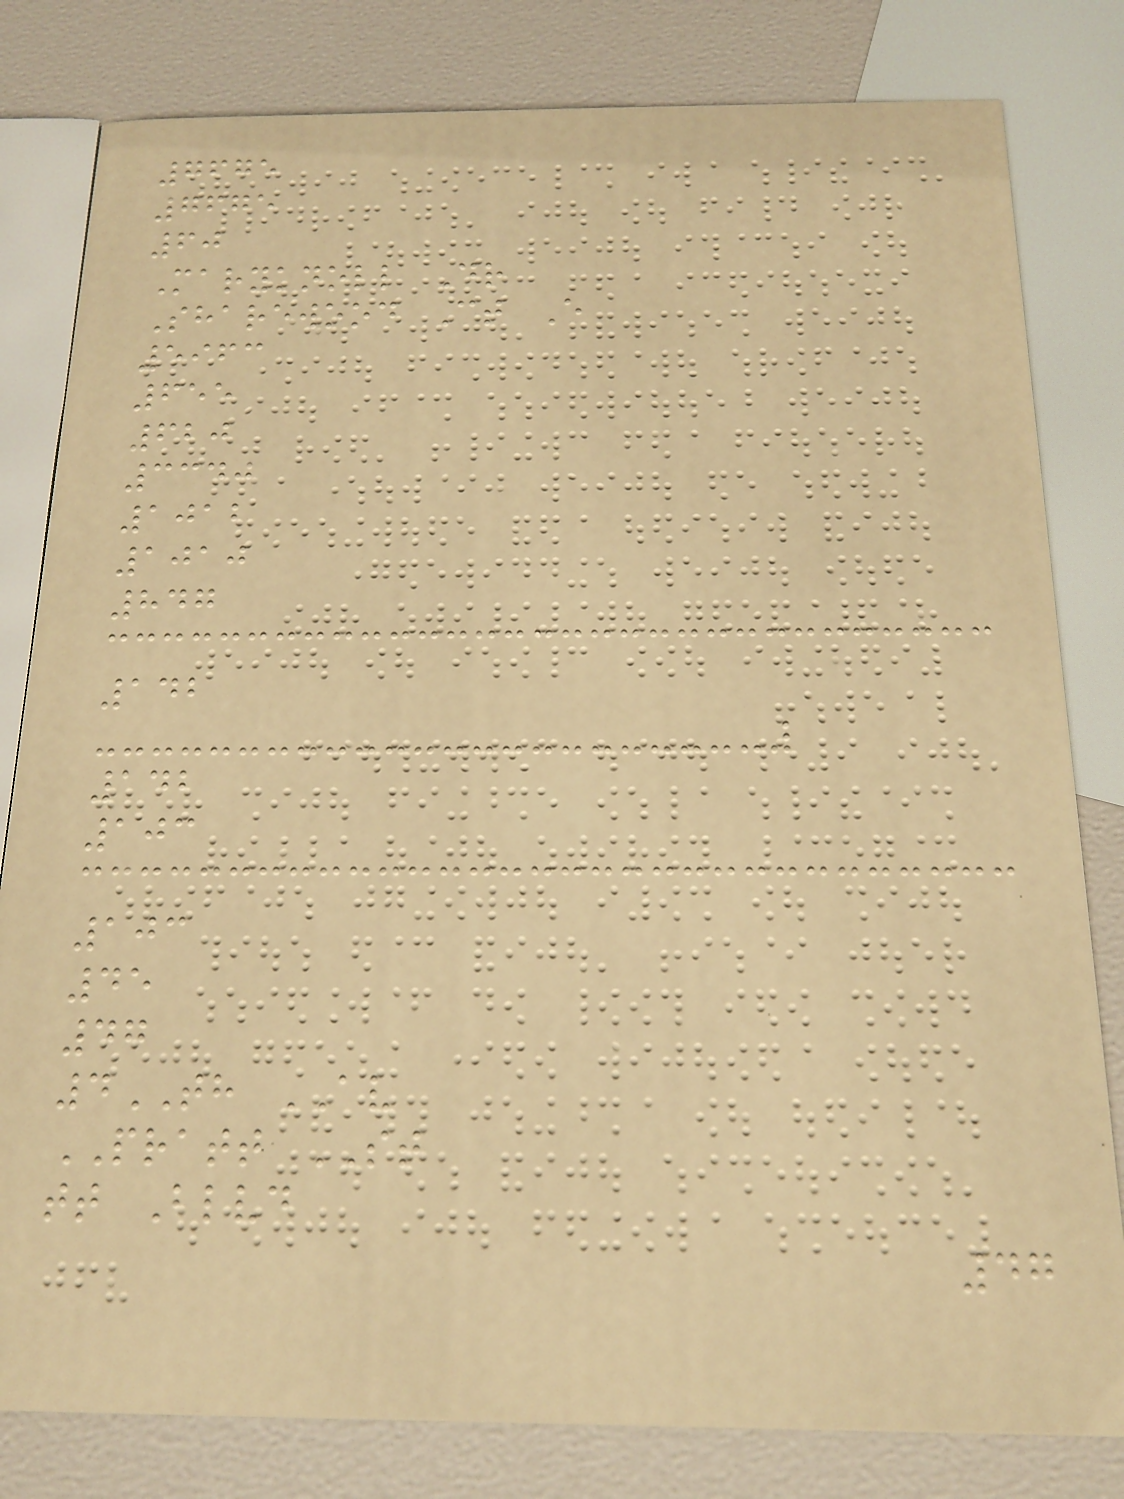7675
7675
60
Maryknoll Dr
Sharewood Ct E
5963
655
620
3340
1012
1010
847
142
142
103
103
45
47
4TH AV
PRATT ST
tt Blvd
47
